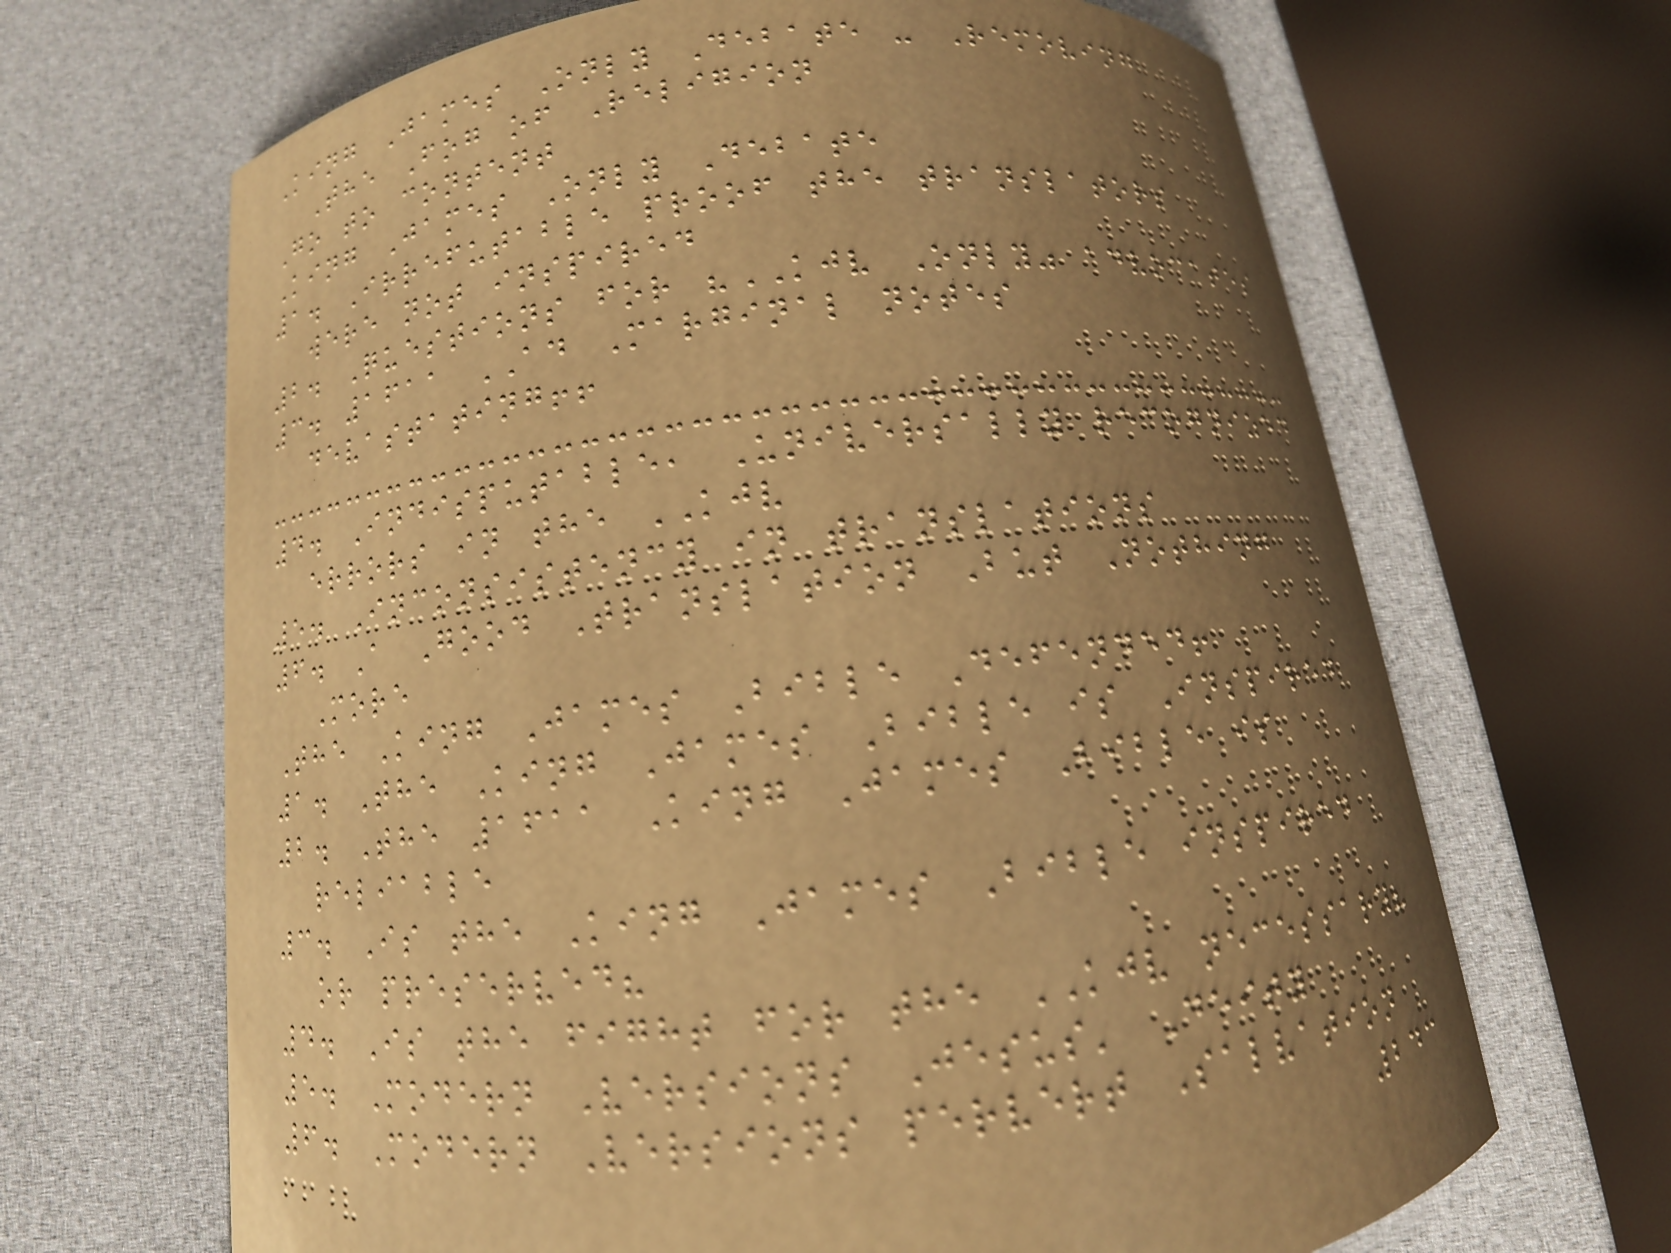King James Only Debate - Removing
The Fog of Religion
Go to content
King James Only Debate
1. Irrefutable proof the translators
were not inspired
2. Questions for "KJV Only" advocates
3. 1611 AD Marginal notes
devastating!!
4. Indisputable, Universally recognized
errors in the KJV
5. Inconsistency in translations
6. A Good Translation But Nothing
More
The King James Bible Defended!
1. The King James Bible is Inspired
2. The 1611 King James Bible is
reliable
3. Is the King James Bible inspired
or preserved?
4. Is the fight for the KJV necessary?
5. Modern Versions Jesus' Deity
6. Modern Versions pervert Salvation
243
